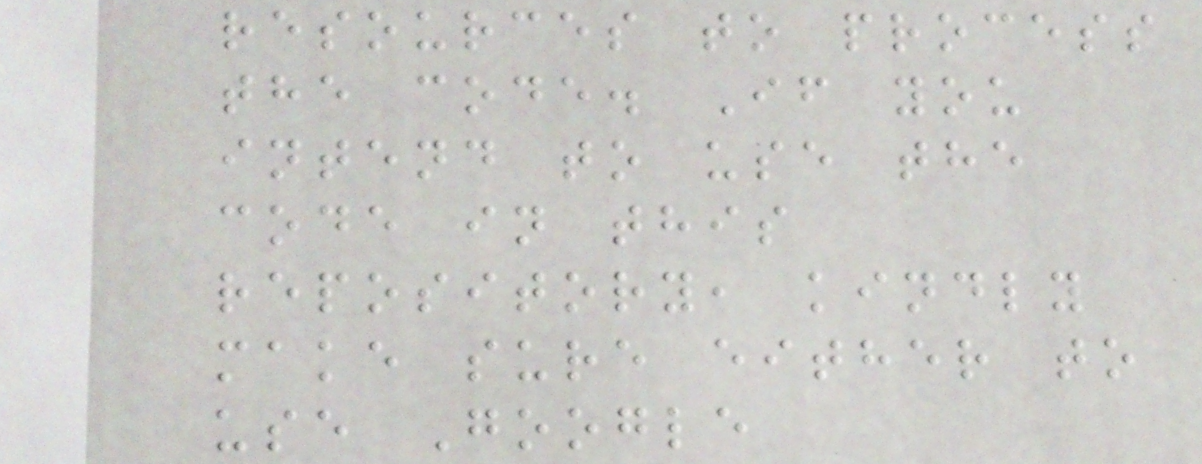resources to process
the code. If you
intend to use the
code in this
repository, kindly
make sure either to
use Google
